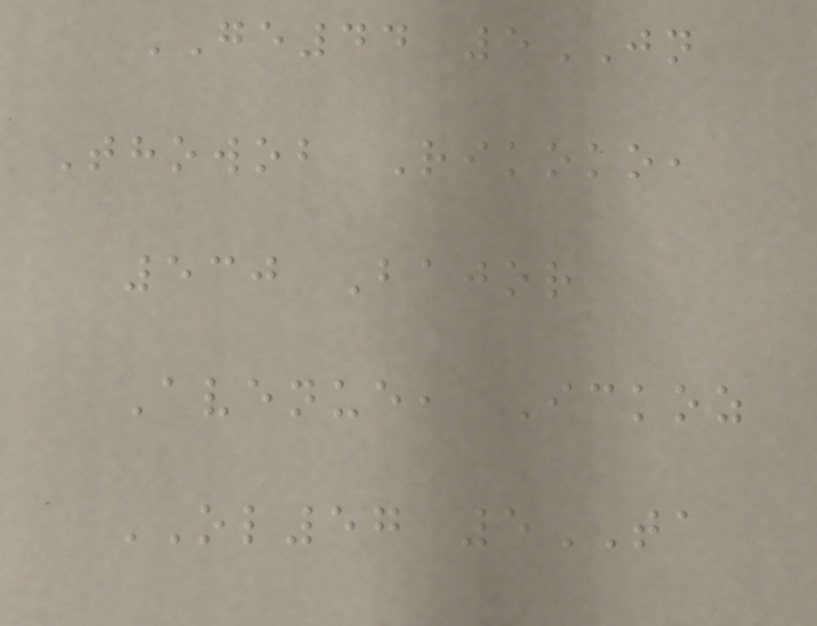GE44 5JN
Thowob Rikoko,
530 Bajor
Avenue, Ickoz
OL57 5TA
